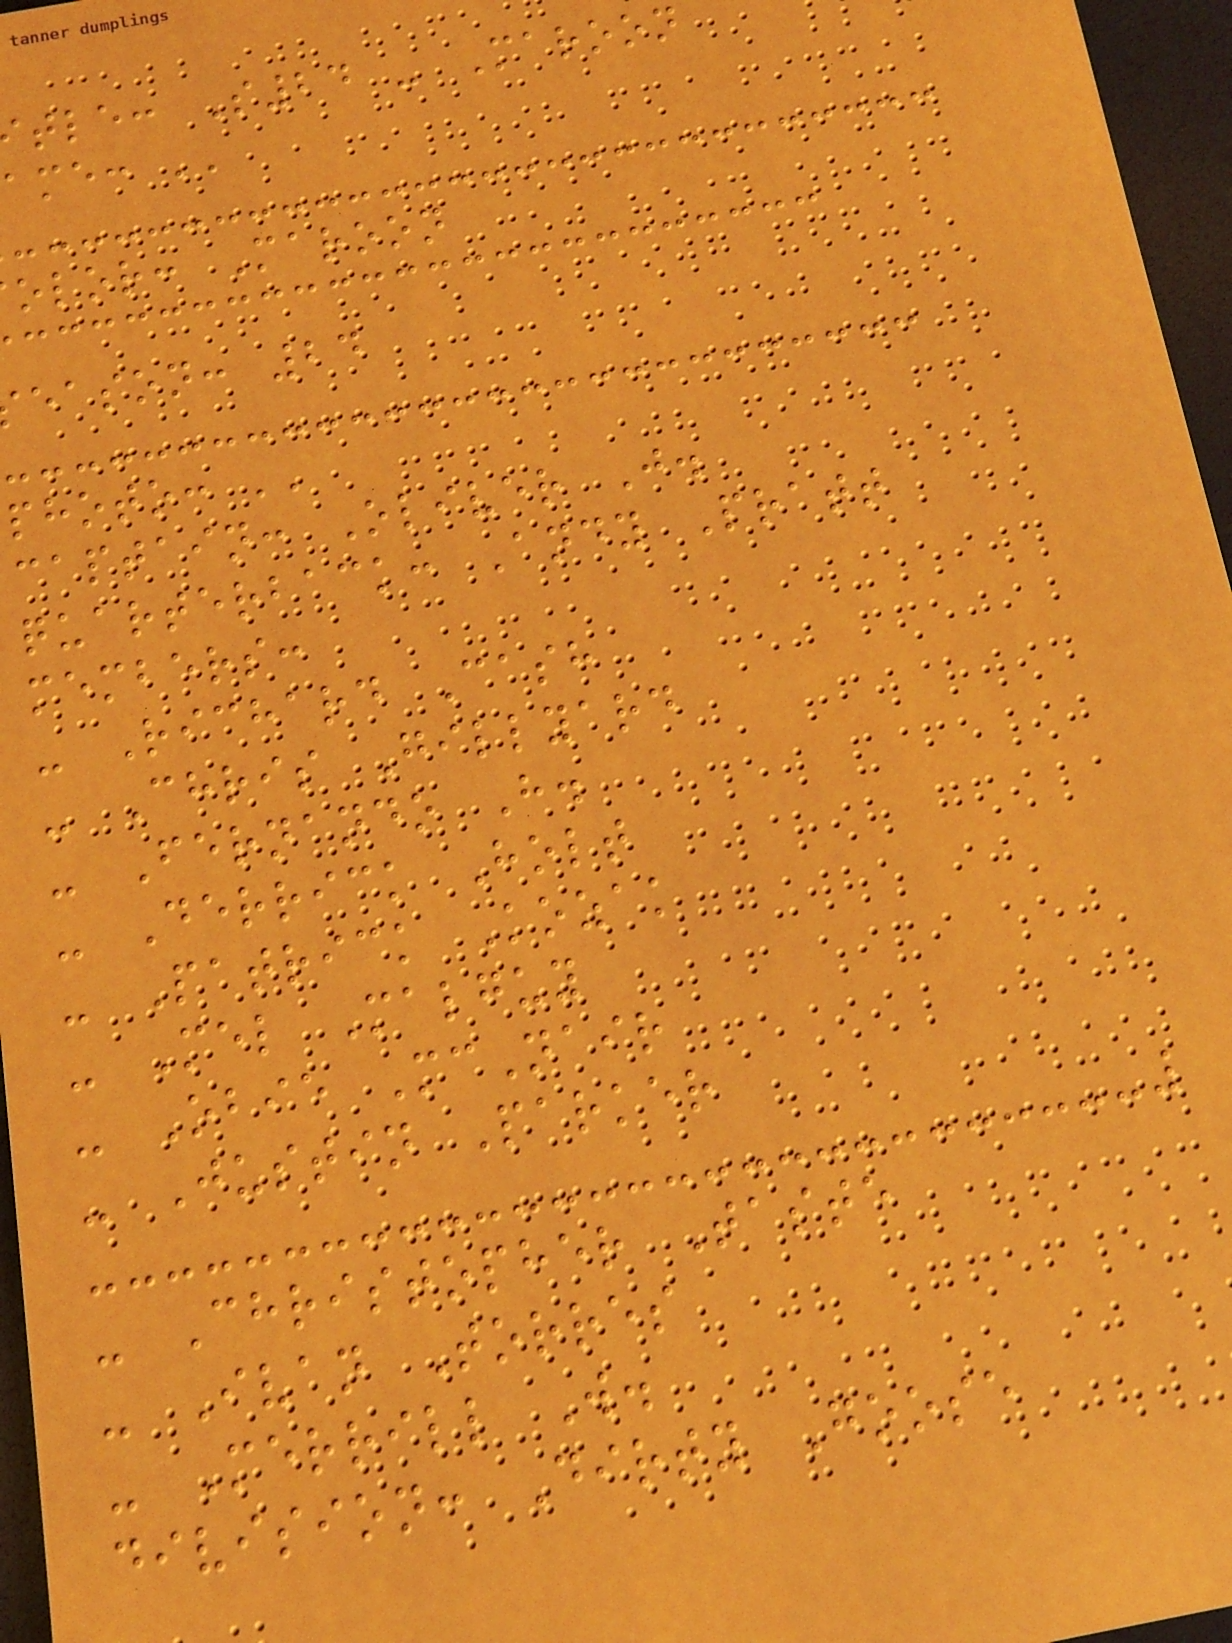tle: S24 - Maroon
ame: ''
olor: Maroon
eason: 24
photo: ''
captain: Oliver J.
quarterback: Andy Pratt
members:
- Richard Cash
- Chris Gillyard
- Fernando H.
- Derrick Holt
- Patrick Kozak
- Mel Malguy
- Obie McNair
- Justin Parker
- Christopher Taste
- Ivan Torres
- Merrill W.
division: Dirty Goose
